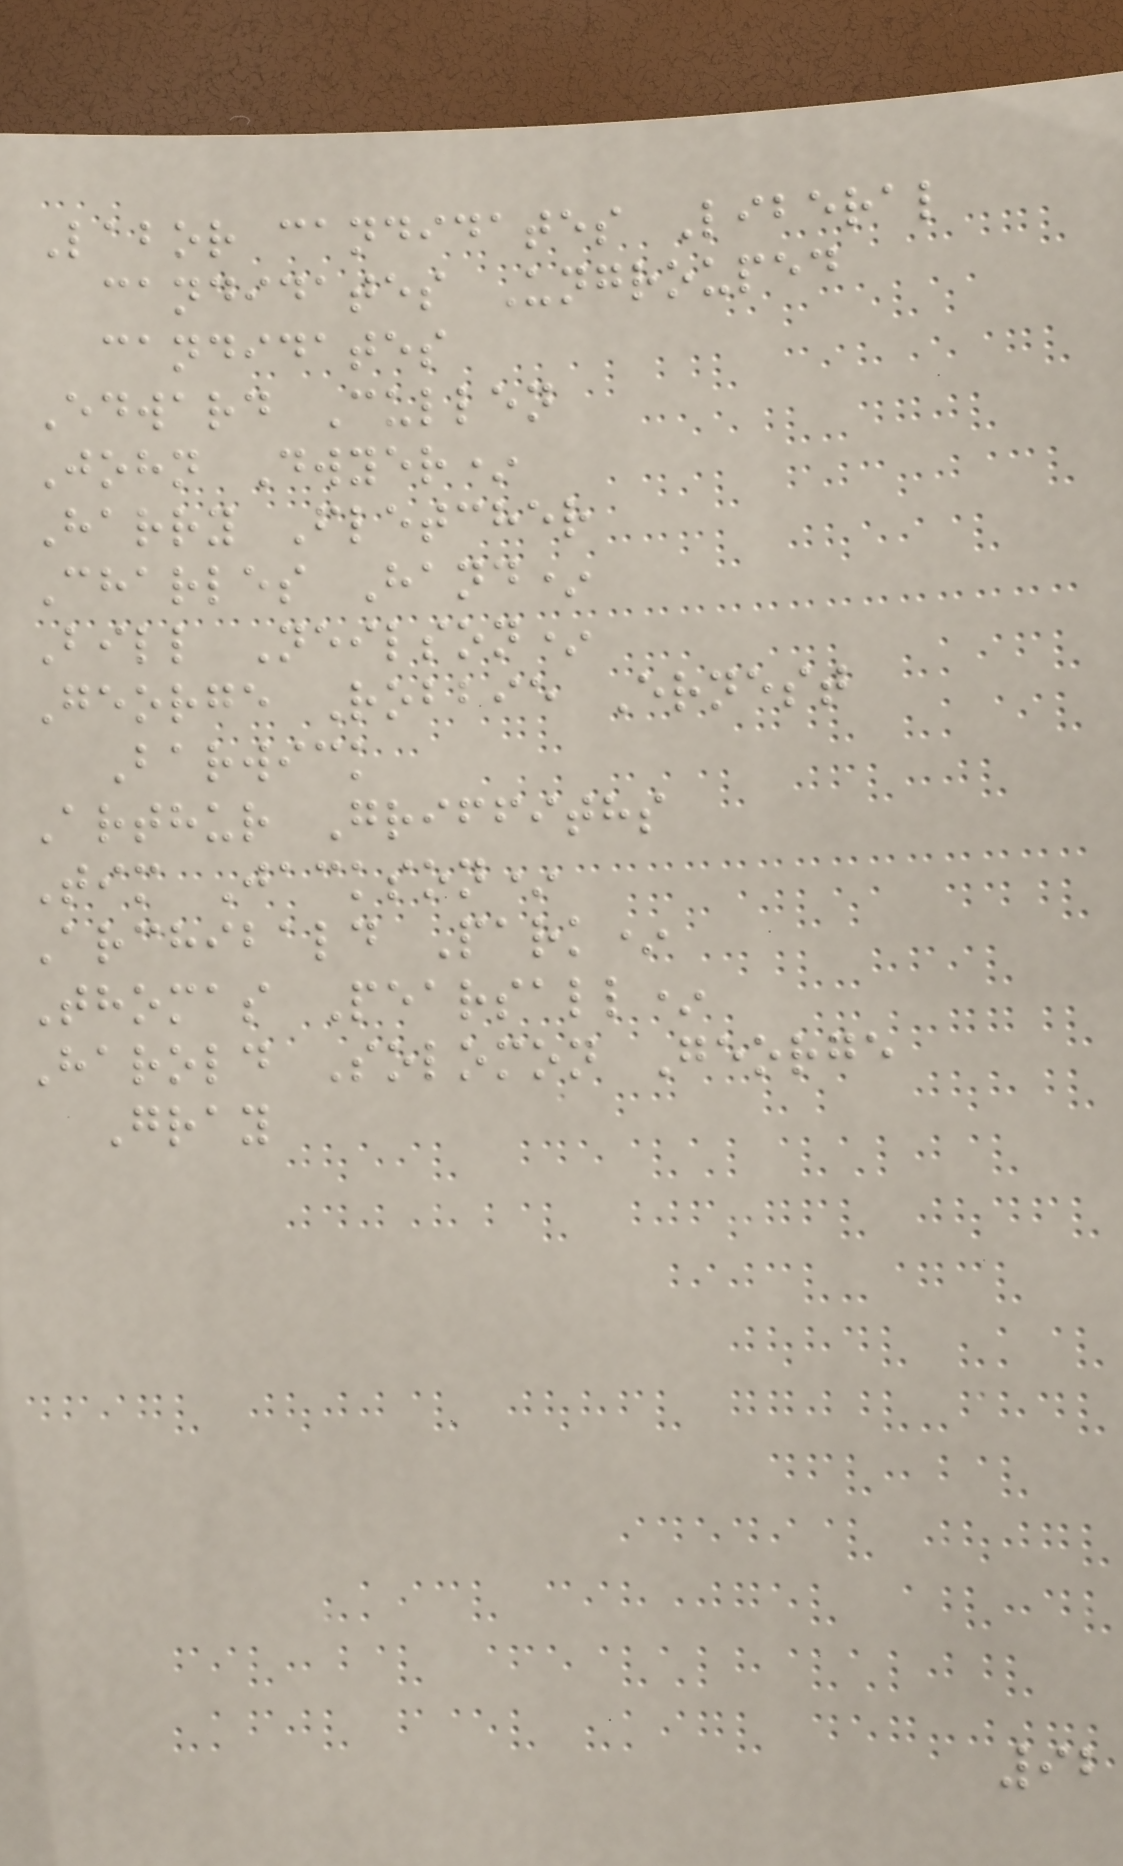Labor candidates Liberal
candidates Ungrouped
candidates
Edward Cullen
John Dwyer*
Harry Fletcher
Charles Hand*
Bill Neilson*
George Robbie Ernest
Barwick
Arthur Griffiths
Tim Jackson*
Archibald Park*
Thomas Pearsall*
Harold Solomon George
Gray
92
